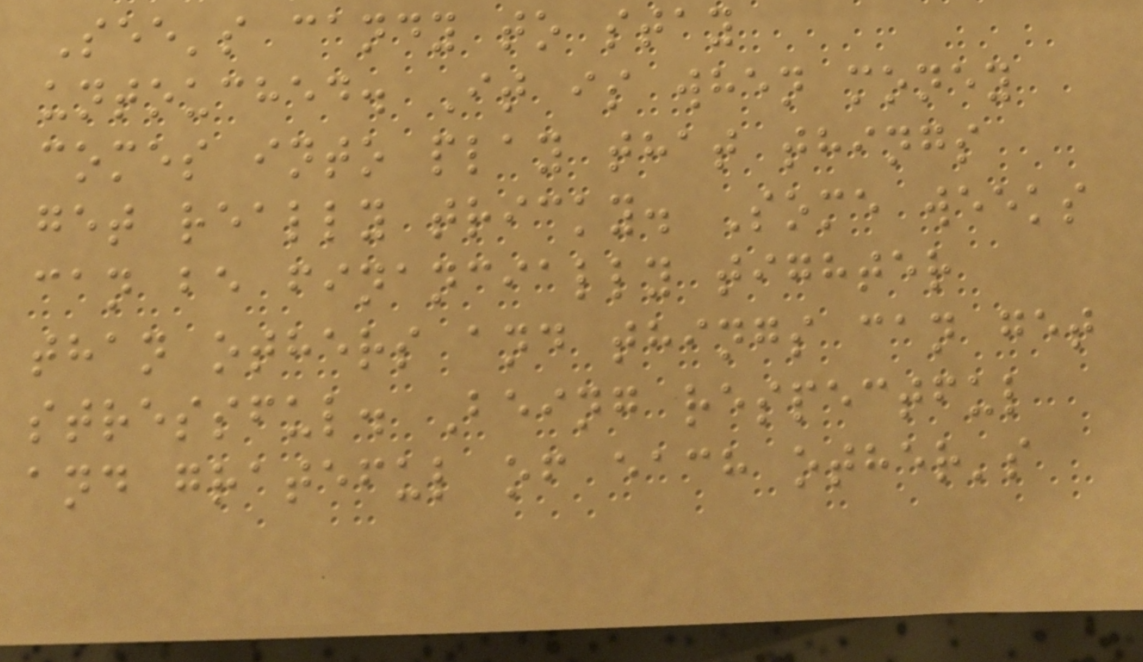See's candy to stay
untouched. It is when money
comes into play that things
get really tricky. Some weeks
can be financially tighter
than others and things can get
stressful. Being respectful
and grateful of each other's
